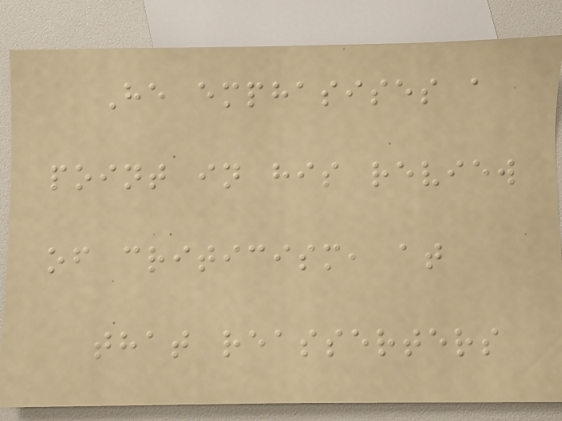He emphasises a
point in his review
of criticism, at
that reasserters
